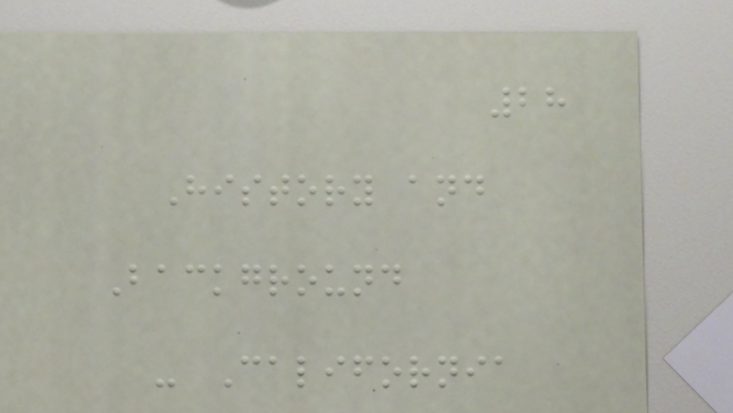28
History and
Background
- California
